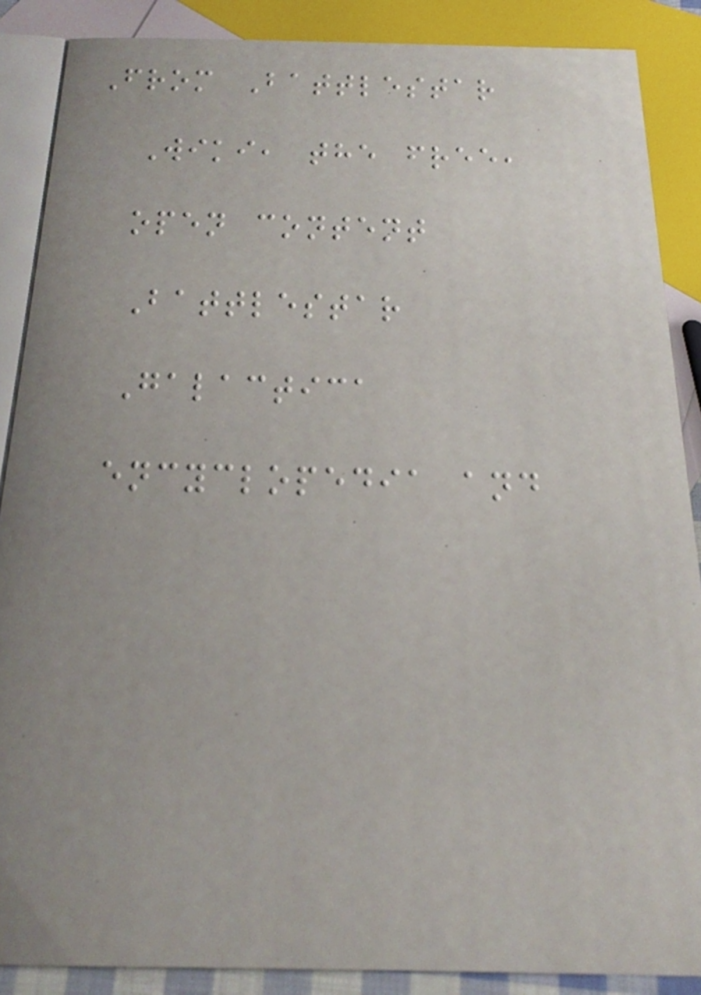From Battlestar
Wiki, the free,
open content
Battlestar
Galactica
encyclopedia and
